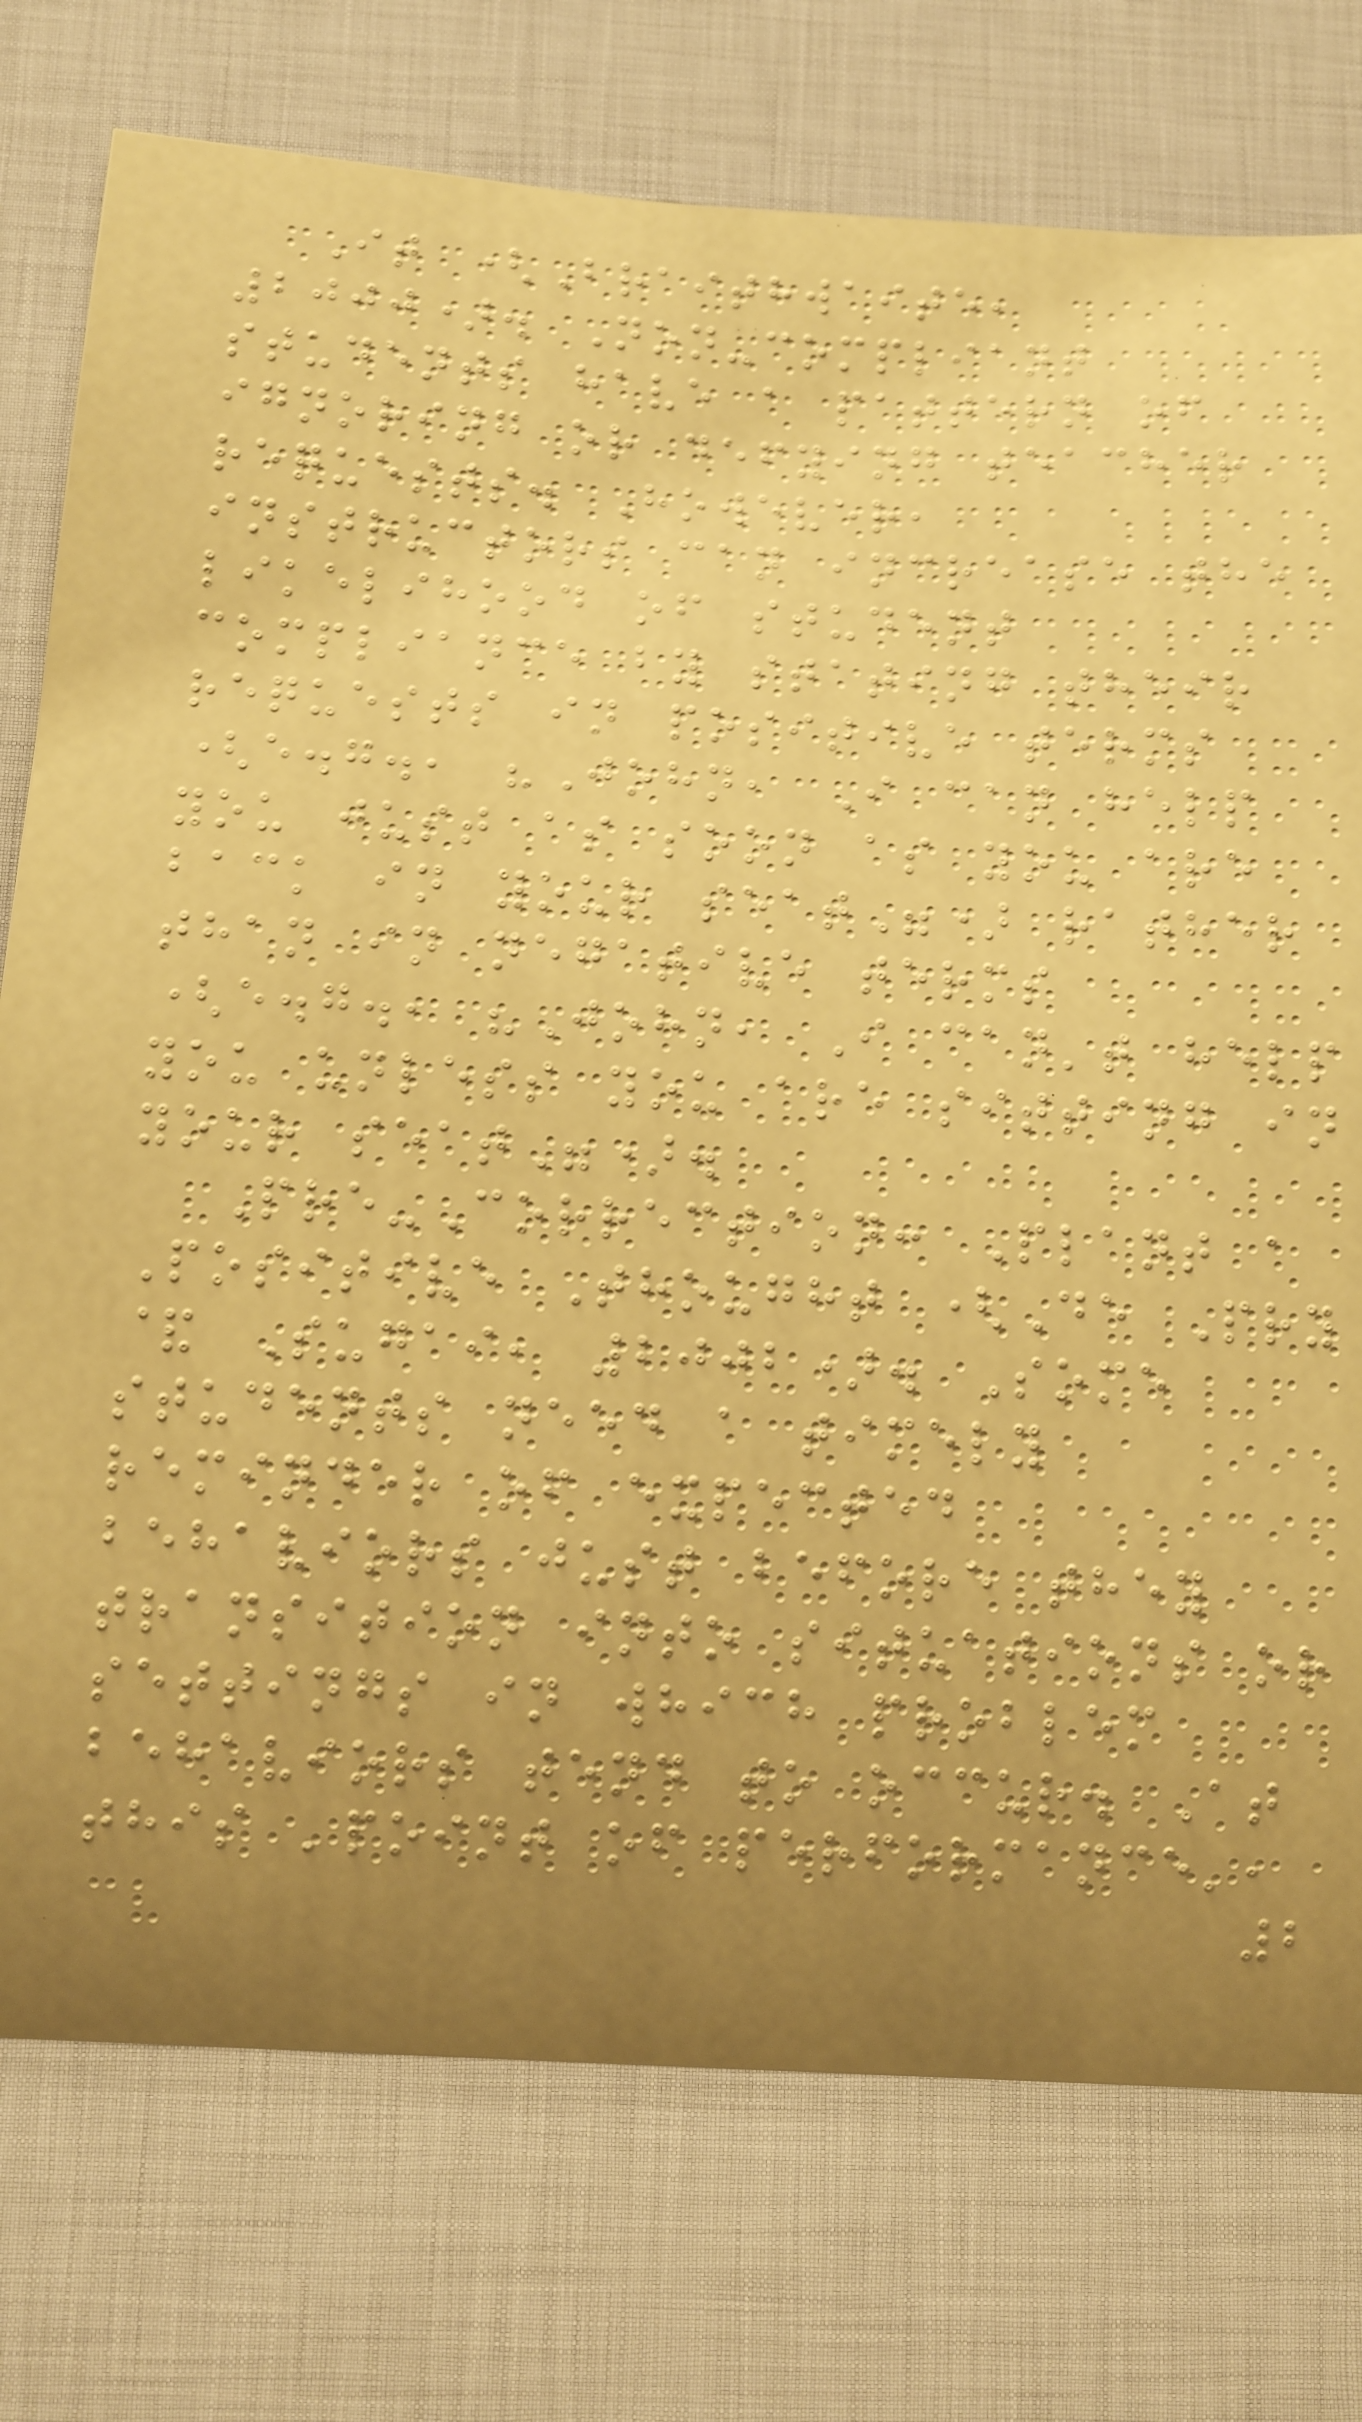It (Braithwaite,
2000). Non-compliant
students have a pattern of
ignoring or defying teacher
requests. However,
instructors can increase the
likelihood of student
compliance by stating their
requests in positive terms
(e.g., "John, I can help
you just as soon as you are
back in your seat") rather
than in negative terms
(e.g., "John, I can't help
you unless you are sitting in
your seat").
Pre-Correction: Plant a
Positive Thought (De Pry
& Sugai, 2002). Some
students need a timely
reminder of expected
behaviors just before they
transition into situations or
settings in which problem
behaviors tend to occur. At
this 'point of performance',
2
